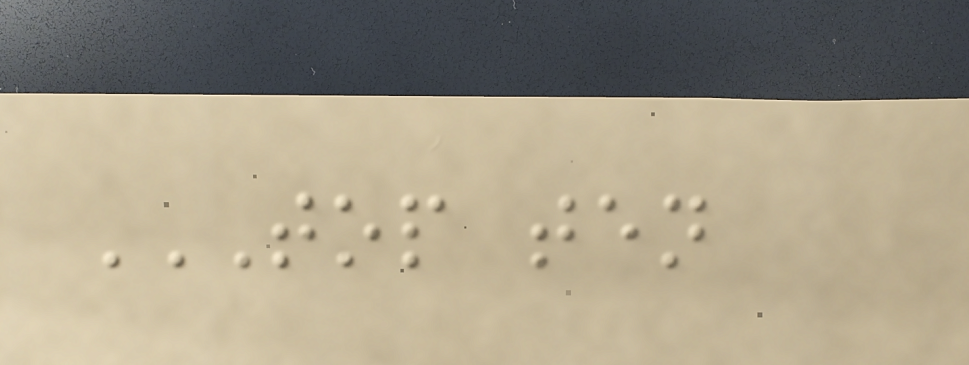TOP TEN
